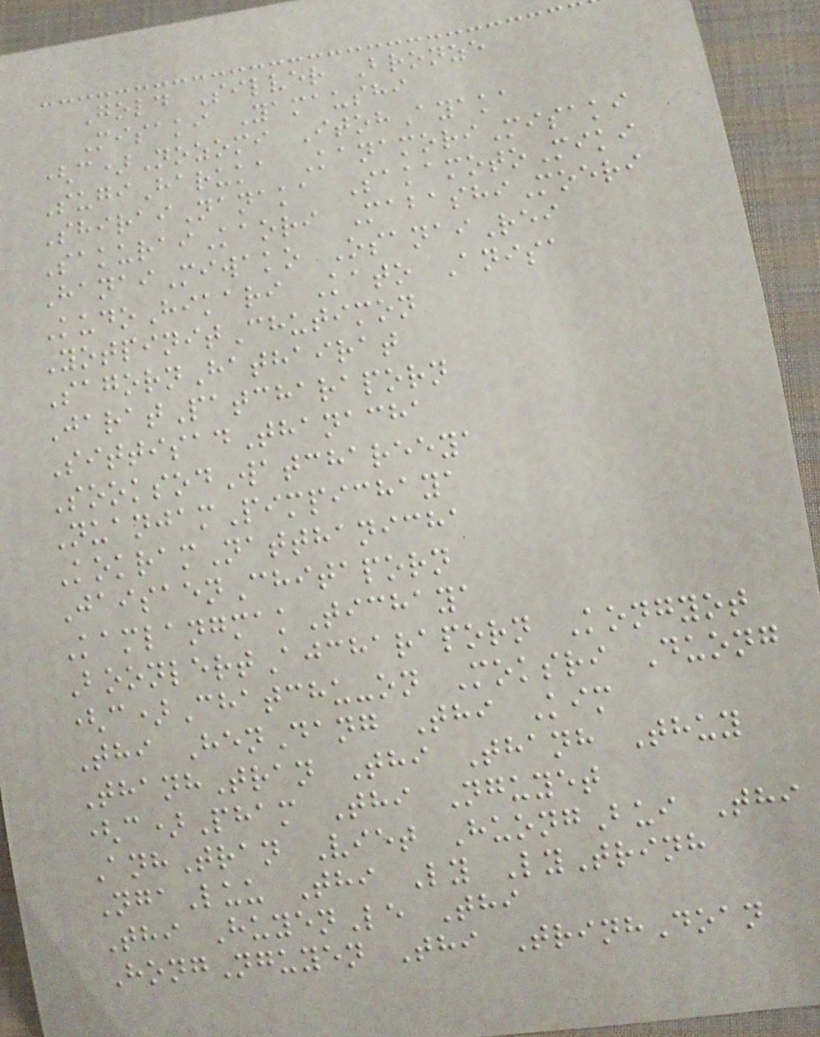Gold Silver Bronze
Misaki Yamaushi
(c)Nozomi ItohAyaka
SugiHaruka KanamoriMisaki
ShiraiNanaka SakamotoMiki
SakuraiKaori MabashiMoeri
HanaiMiwako OsanaiRei
KudoHikari Kato Anisa
YotpinitChutimon
SagornHathairat
JaratPatcharaporn
SittisadThanacha
SooksodWatchareeya
NuanjamPimpichaya
KokramNatthanicha
JaisaenChitaporn
KamlangmakTichaya
BoonlertAjcharaporn Kongyot
(c)Chatchu-on Moksri Duong
Thi HenDang Thi Kim
ThanhTran Thi Thanh Thuy
(c)Pham Thi Nguyet
AnhTran Viet HuongBui Thi
NgaLuu Thi Ly LyTrinh
Thi HuyenLe Thi
HongNguyen Thi TrinhDoan
